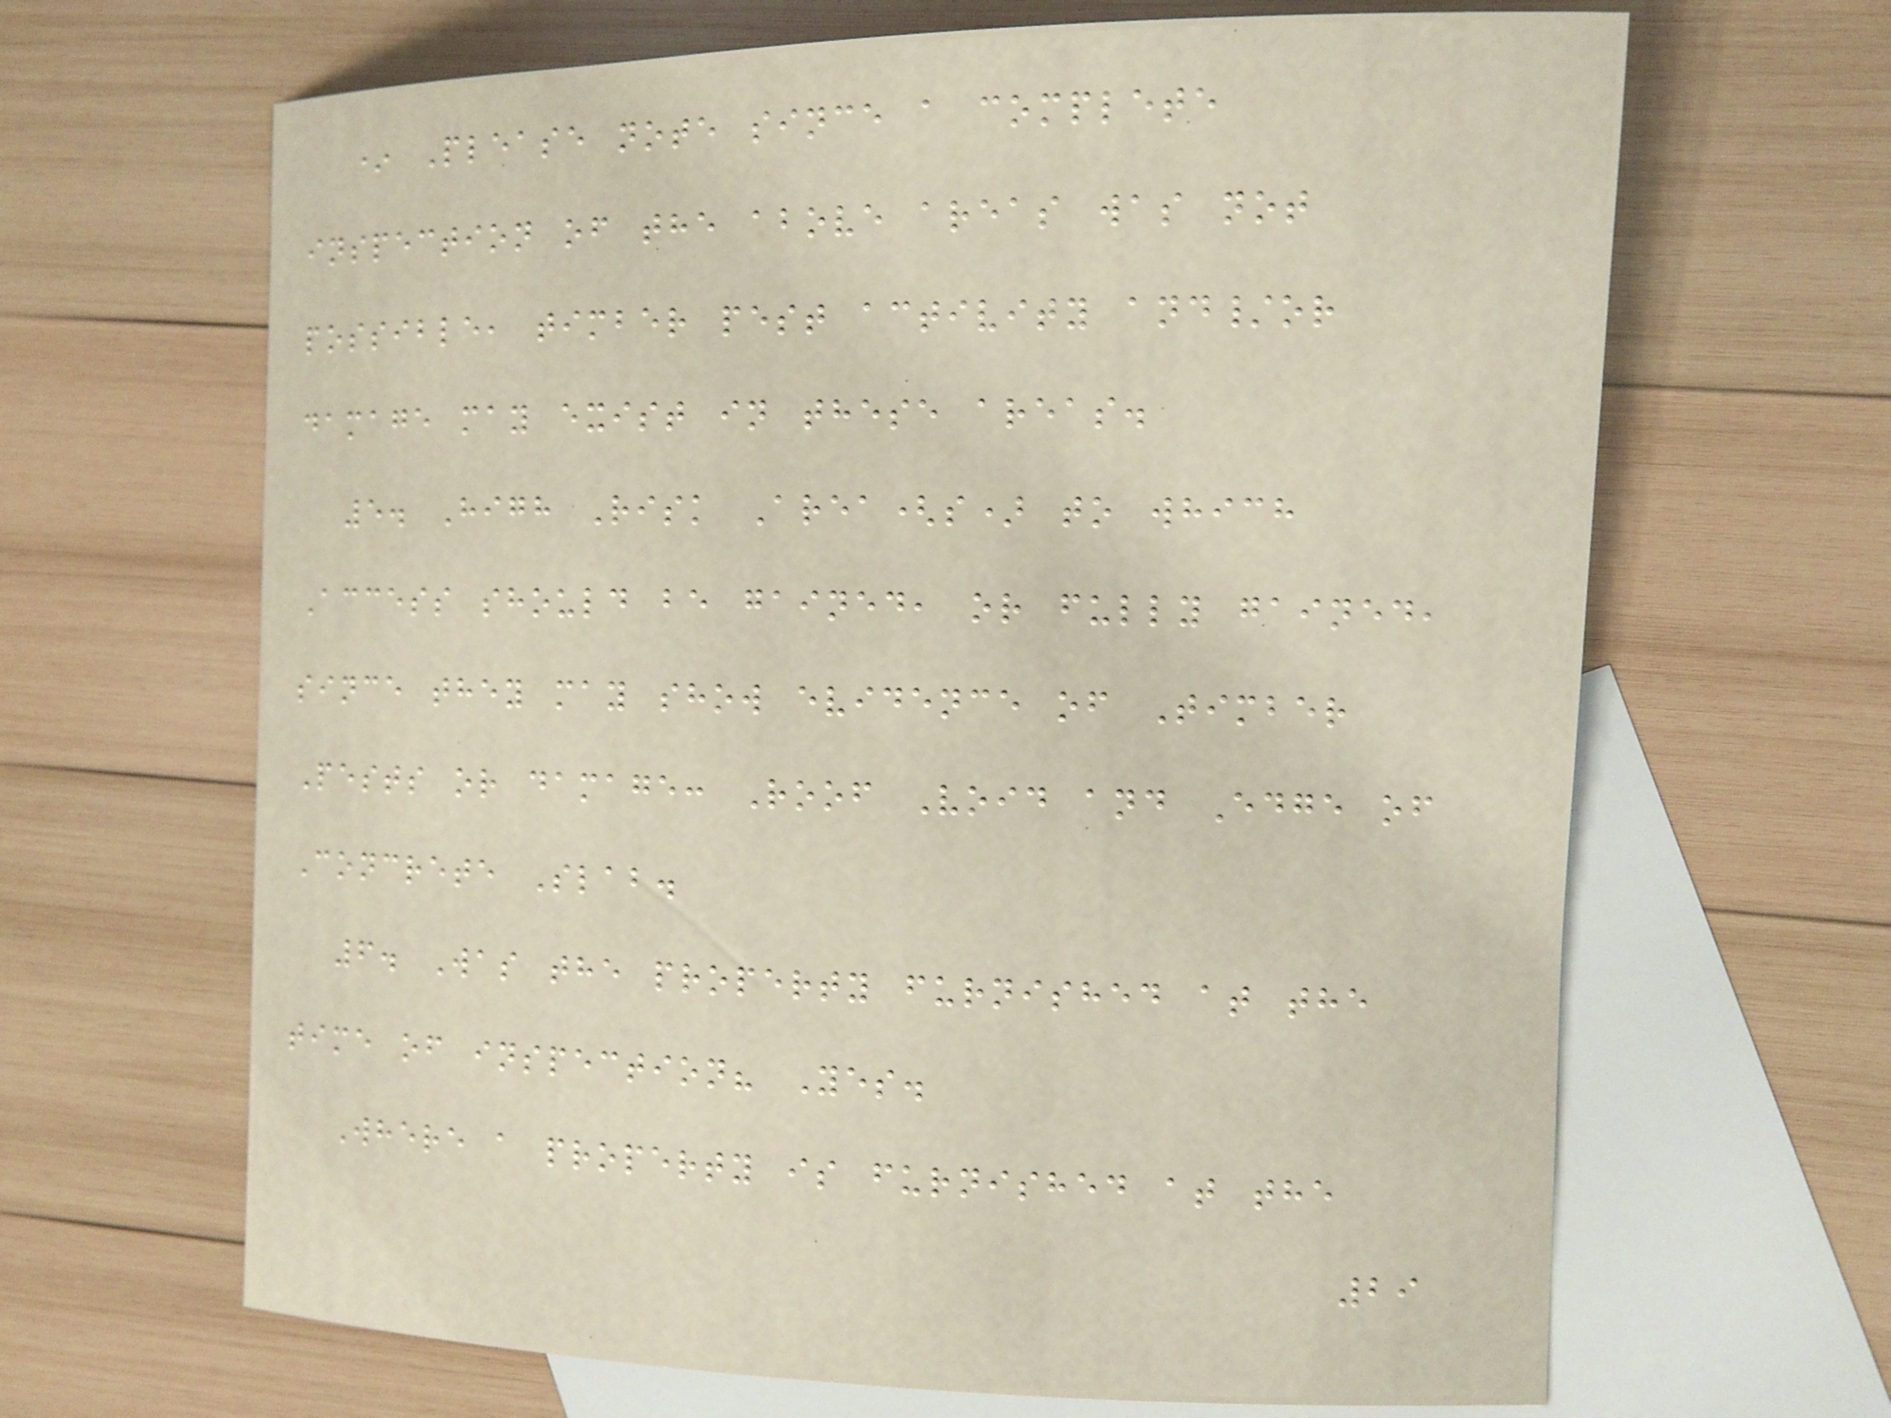* Please note since a complete
inspection of the above areas was not
possible, timber pest activity and/or
damage may exist in these areas.
5. High Risk Area(s) to which
Access should be gained, or fully gained,
since they may show evidence of Timber
Pests or damage: Roof Void and Edge of
Concrete Slab.
6. Was the property furnished at the
time of inspection? Yes.
Where a property is furnished at the
29
